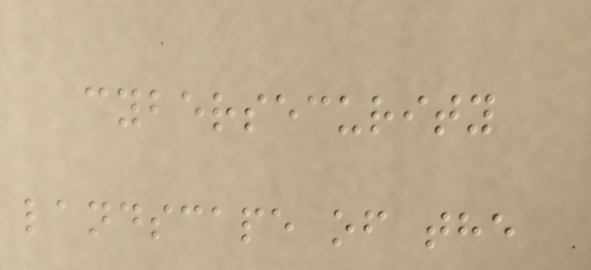cybersecurity
landscape of the
